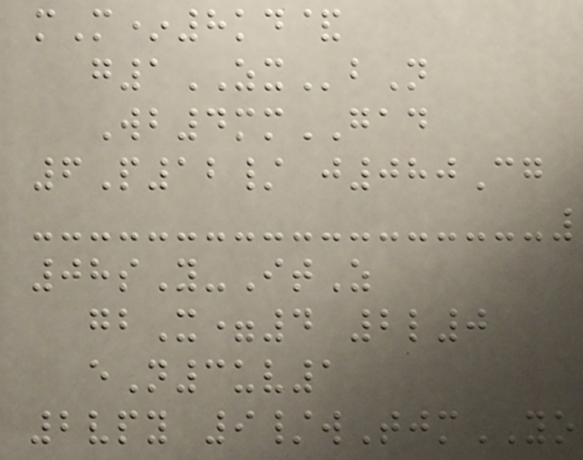mM*8kd&
g1ZXbN
Wb4mmGAD
6P12/ j080Cg
08sY-ItZ
gbX=4 2l0
eN3uv1
2vpy 9/wTjmYO
